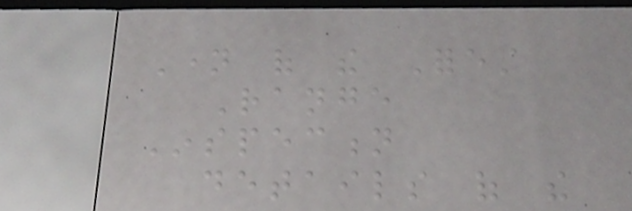Name of the Forest
Range
Inspection
details of the
